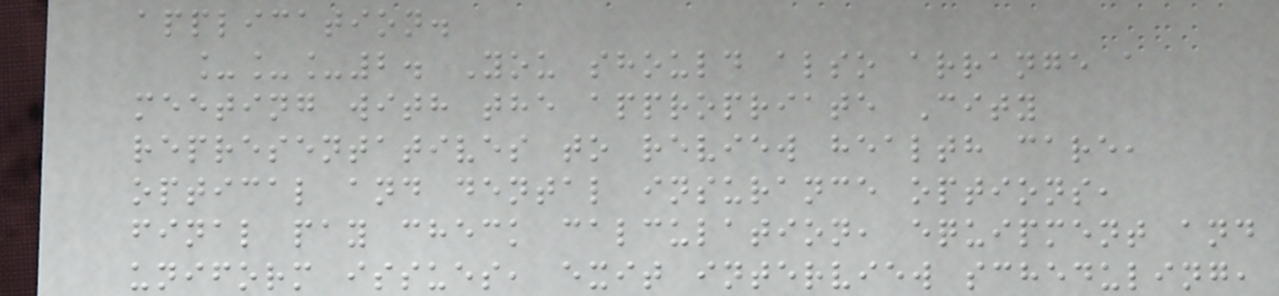application.
___2. You should also arrange a
meeting with the appropriate City
representatives to review health care,
optical and dental insurance options,
final pay check calculation, equipment and
uniform issues, exit interview scheduling,
